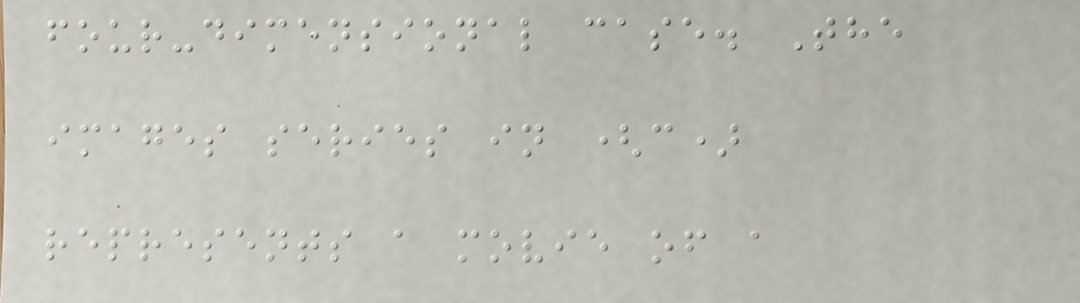four-dimensional case. The
images series in (c)
represents a movie of a
